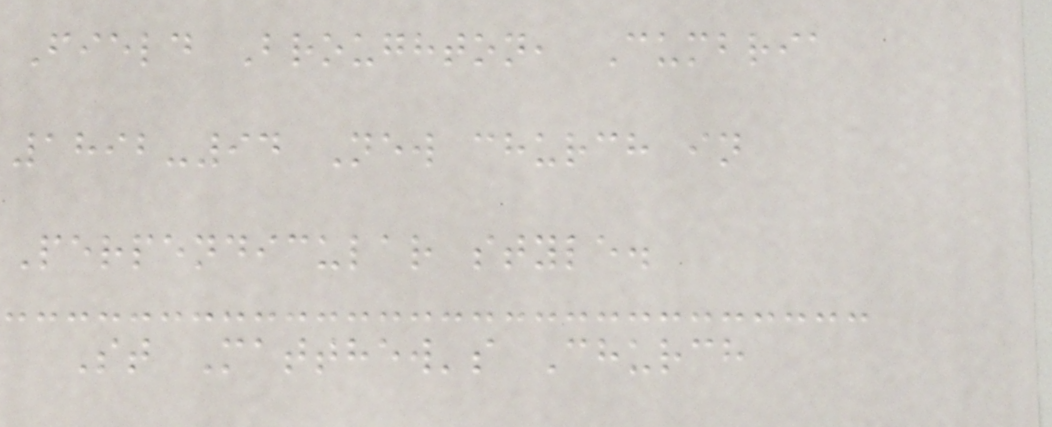Field Broughton, Cumbria
1892-94 New church in
Perpendicular style.
St Matthew's Church
